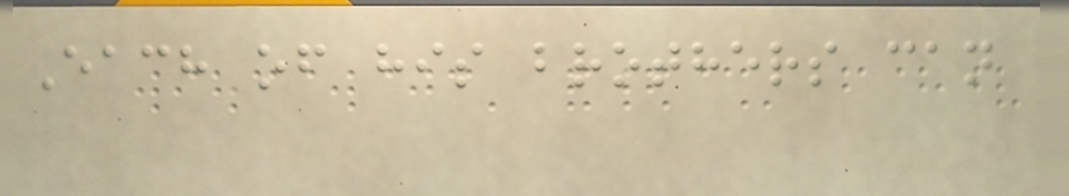Each of his brothers can
